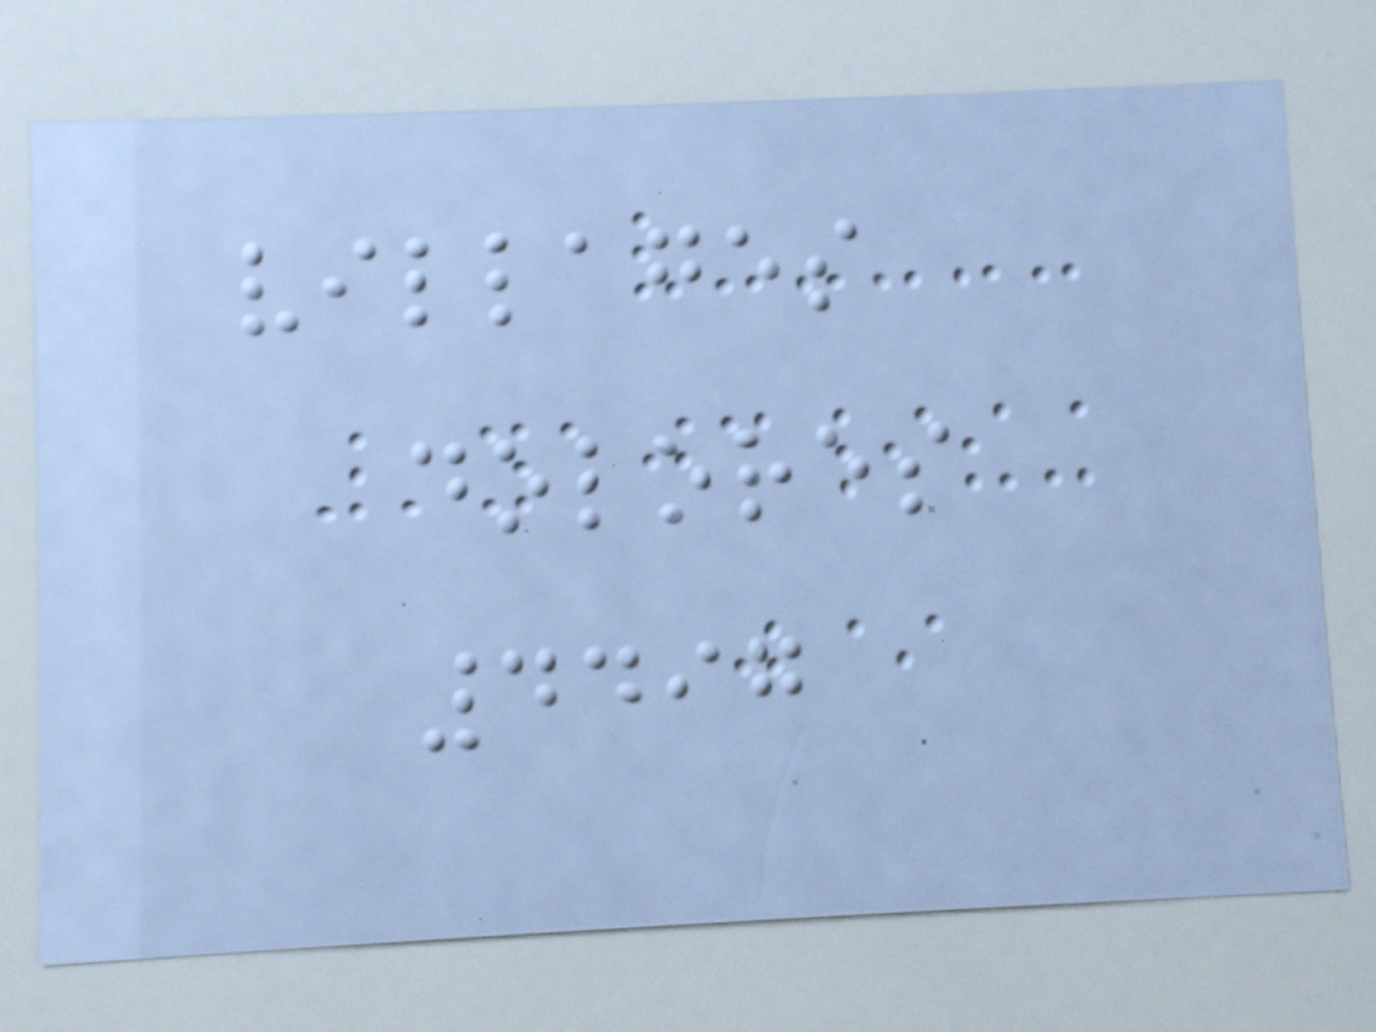villages
dolores
4497
